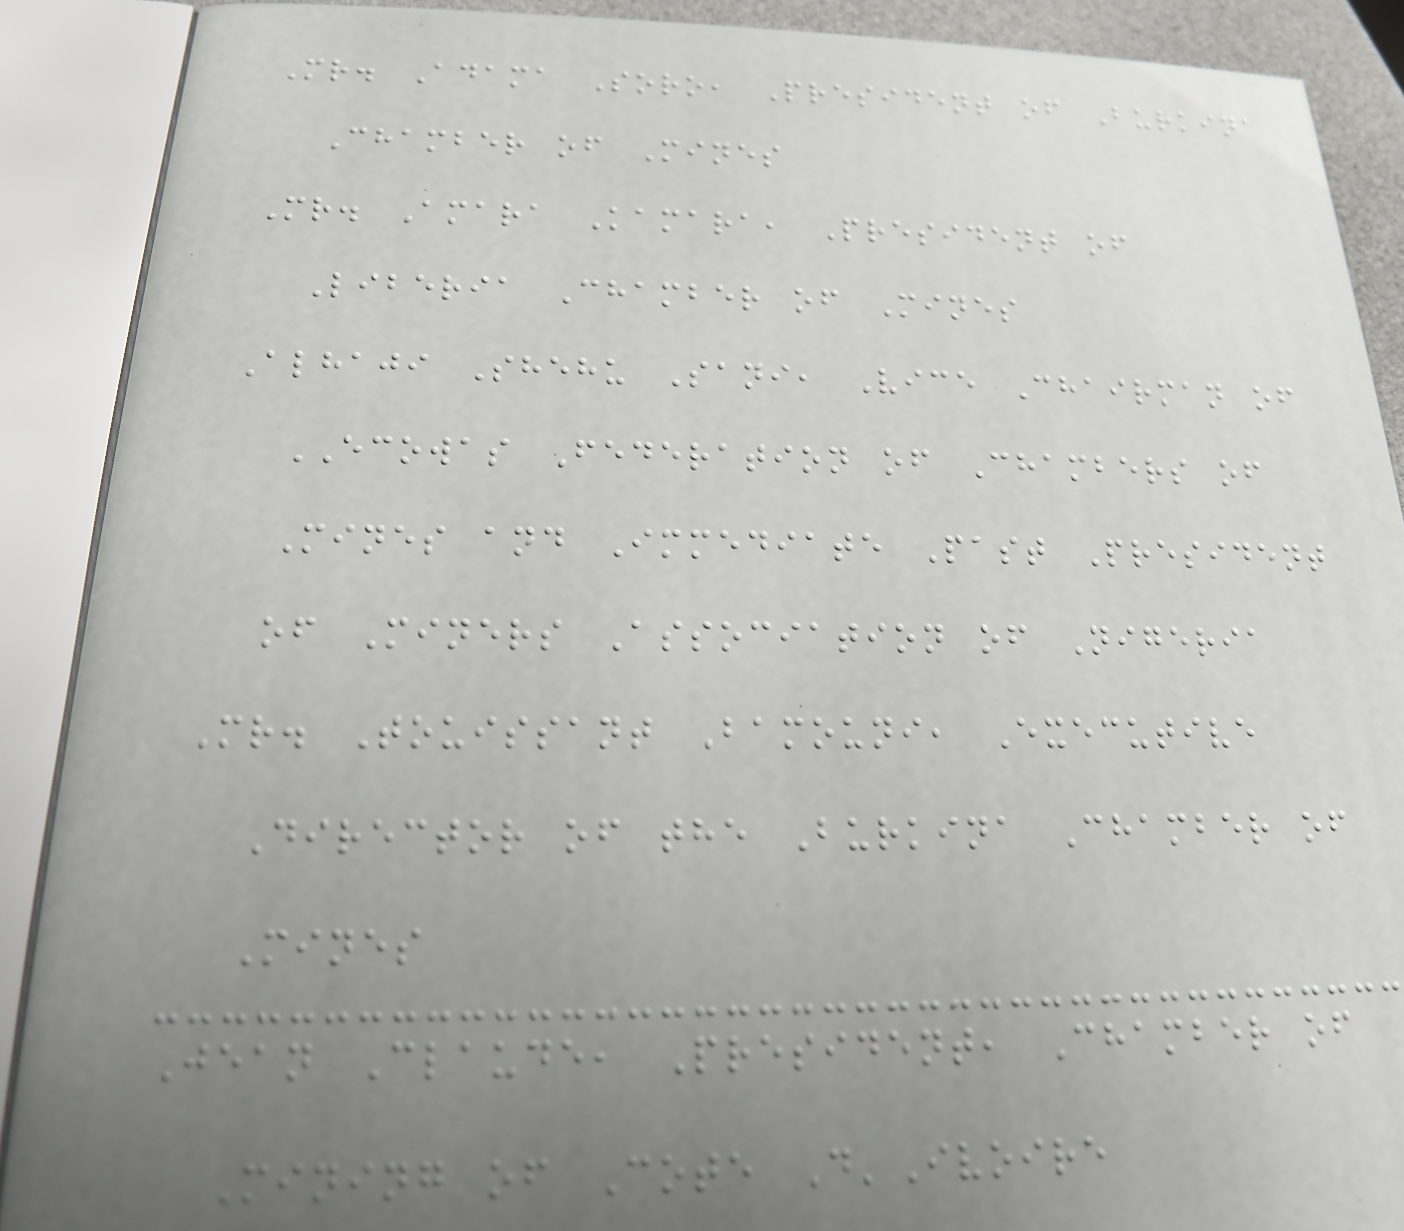Mr. Adama Soro, President of Burkina
Chamber of Mines
Mr. Amara Kamara, President of
Liberia Chamber of Mines
Alhaji Shehu Sani, Vice Chairman of
ECOWAS Federation of Chambers of
Mines and Immediate Past President
of Miners Association of Nigeria
Mr. Touissant Bamouni, Executive
Director of the Burkina Chamber of
Mines
Jean Claude, President, Chamber of
Mining of Cote D'Ivoire
